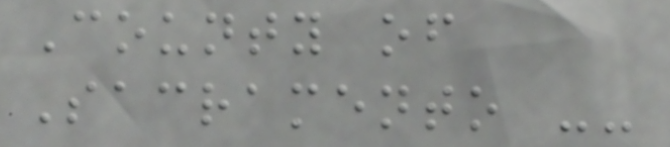County of
Sacramento --
